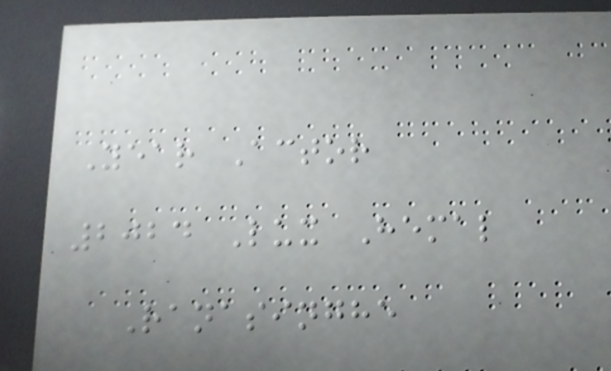Year Actor
2024 Lux Hemal
Ranasinghe
